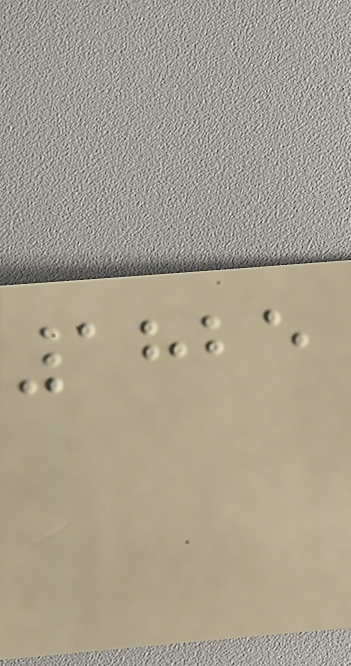1825
